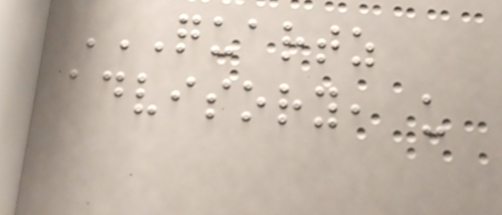QUARTZ
ADVISORY, U
